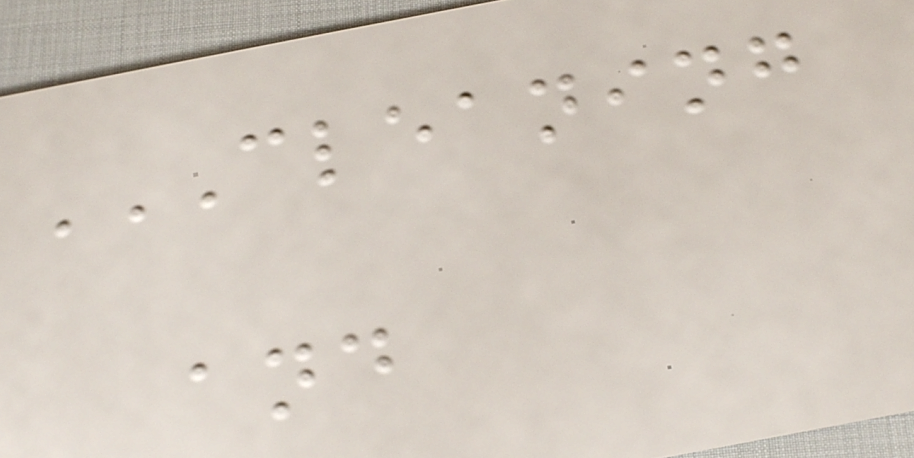CLEANING
AND
